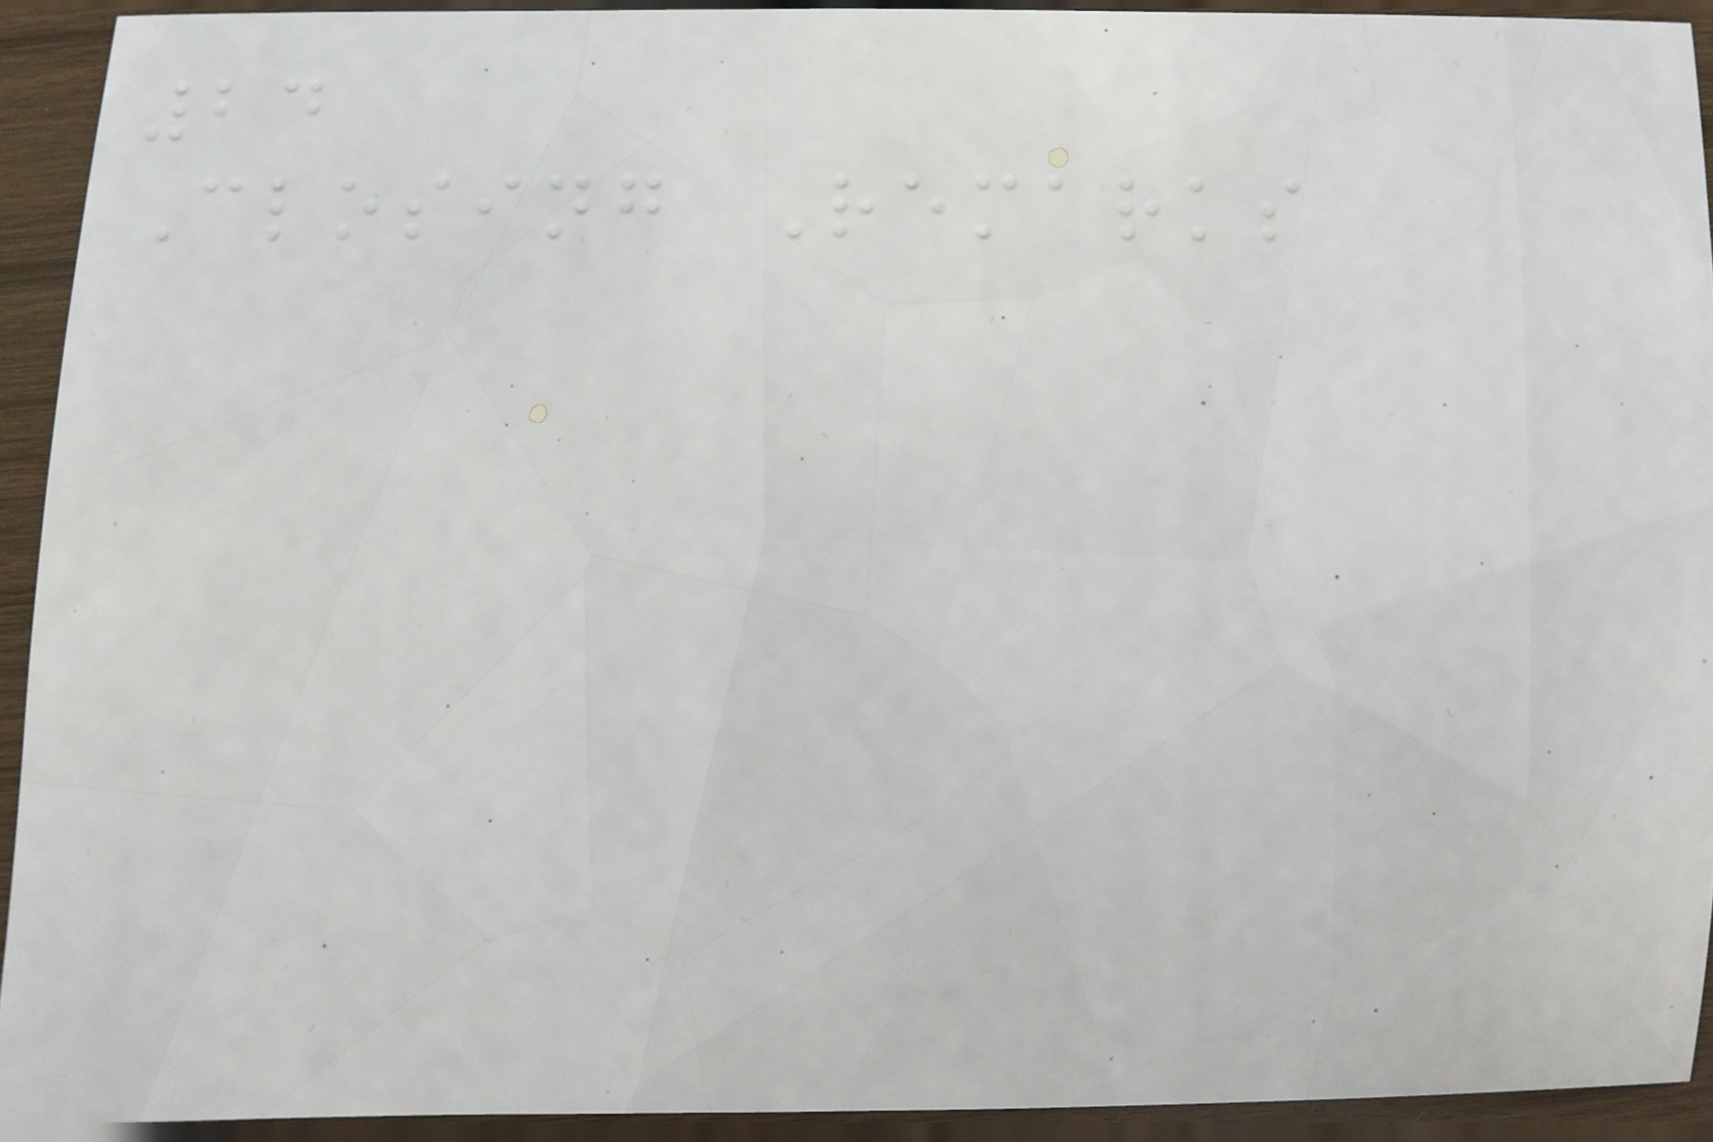24
Closing Remarks
